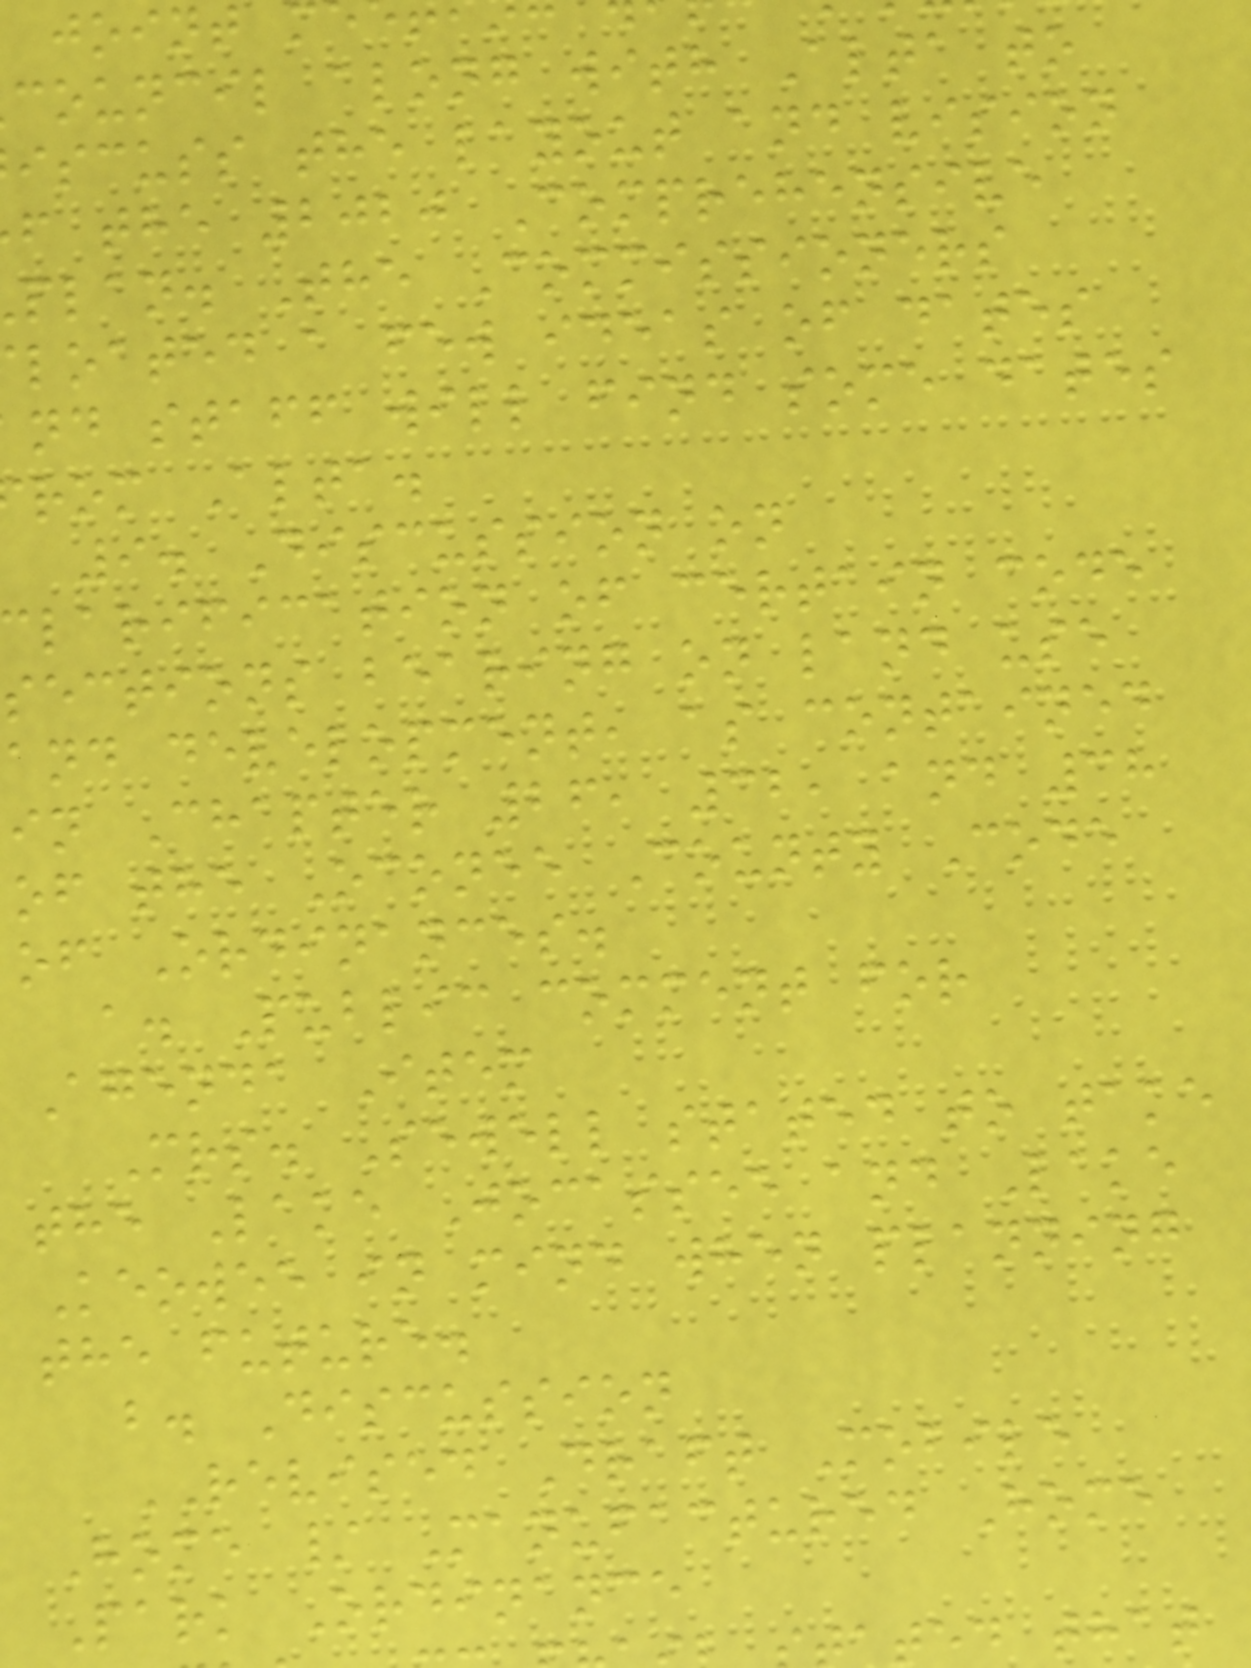council along with Alta to
iscuss the layout and vision
f the 2020 Comprehensive
plan. The Commissioners
loated a few ideas of dates
nd staff will find some dates
rom Alta.
9. Discussion on
larification of certain code
sections bearing on land use
and development, as contained
in Chapter 26, 32, and 38
of the Oconee County Code
of Ordinances.
a. Public comment for
Agenda Item
Mrs. Sewell stated to take
the Lake Jocassee and Lake
Keowee in mind when planning
the future.
b. Discussion
REVISED Draft Mobile
Home / Manufactured Home
Park Ordinance
ed that
